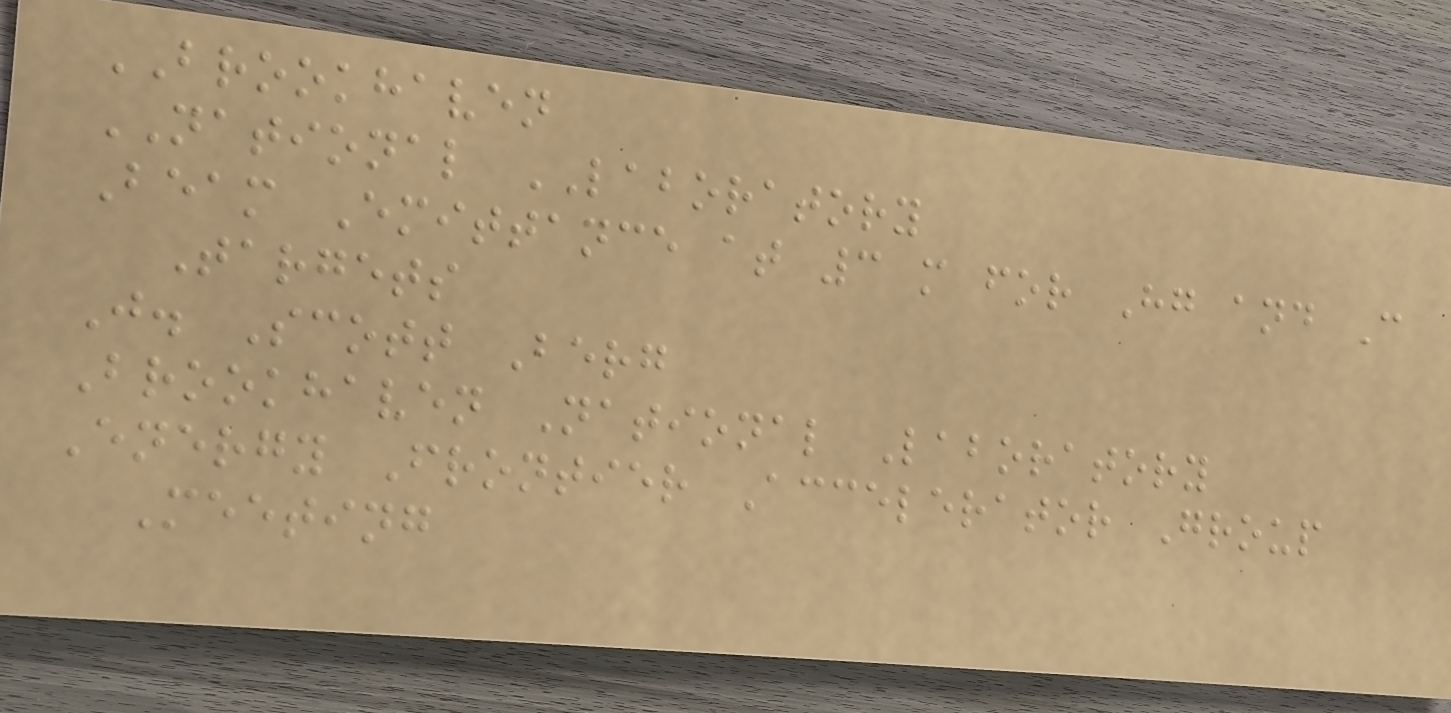BROOKHAVEN
NATIONAL LABORATORY
Beam Emittance at 3 m for Hg and C
Targets
J. Scott Berg
Brookhaven National Laboratory
Energy Frontier Accelerator Group
Meeting
